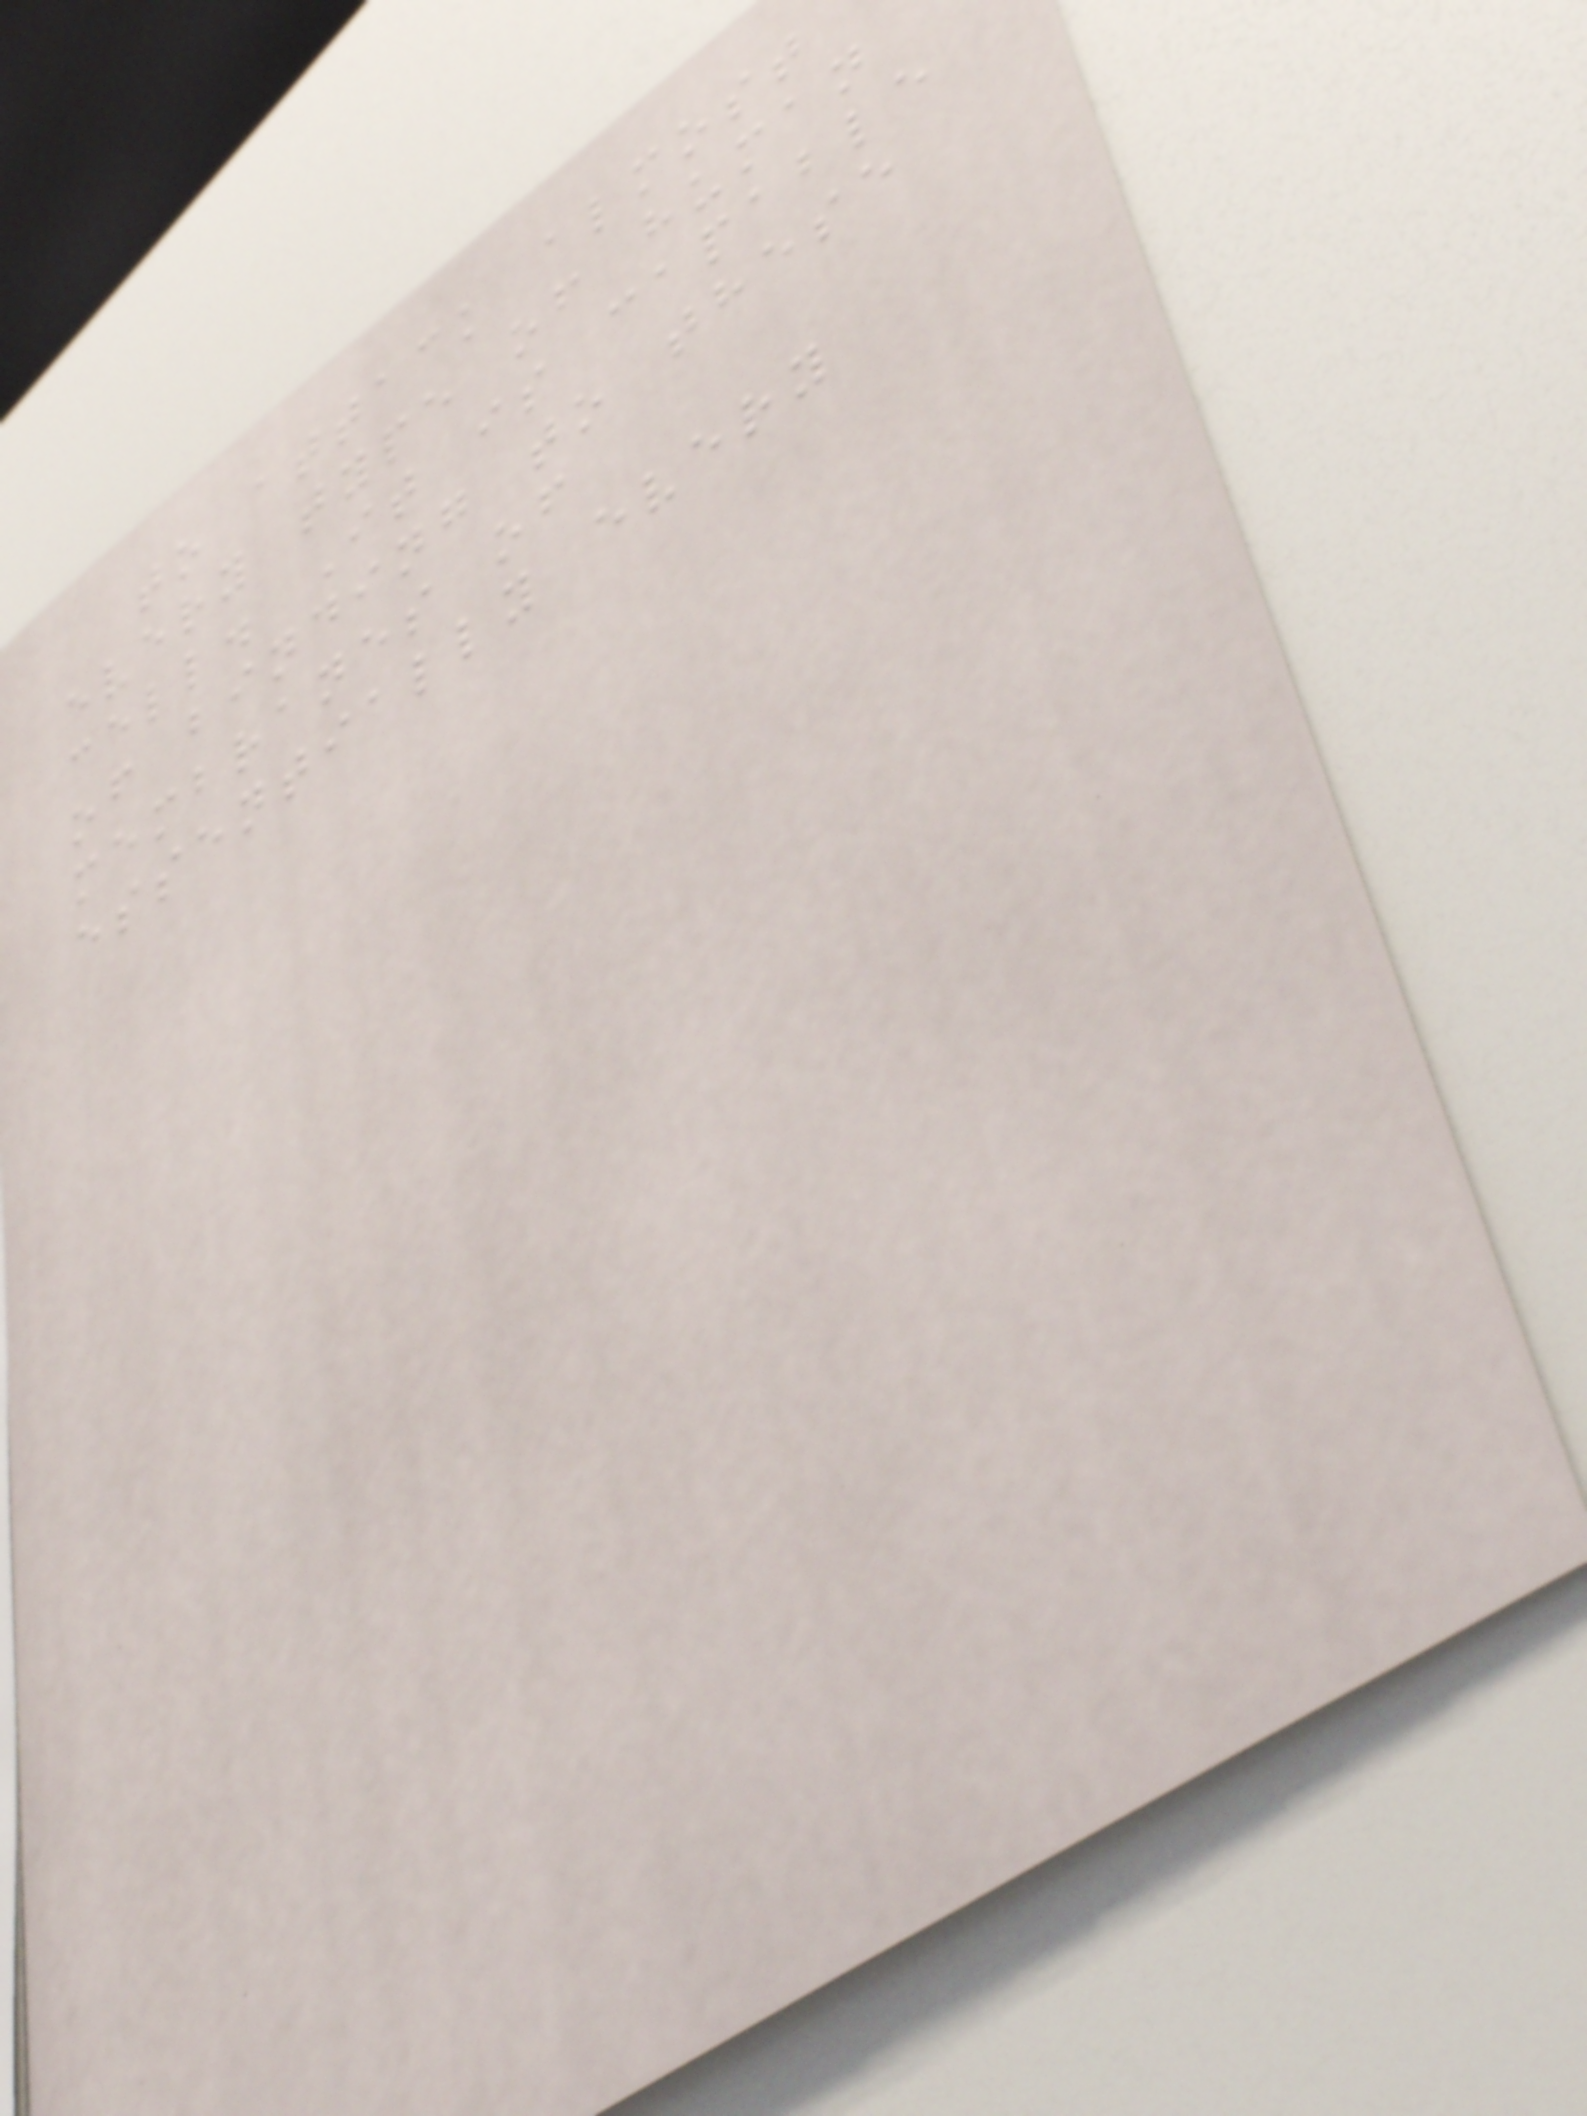to attack almost
every type of human
cell. It is capable
of binding to these
membranes of
essentially every
